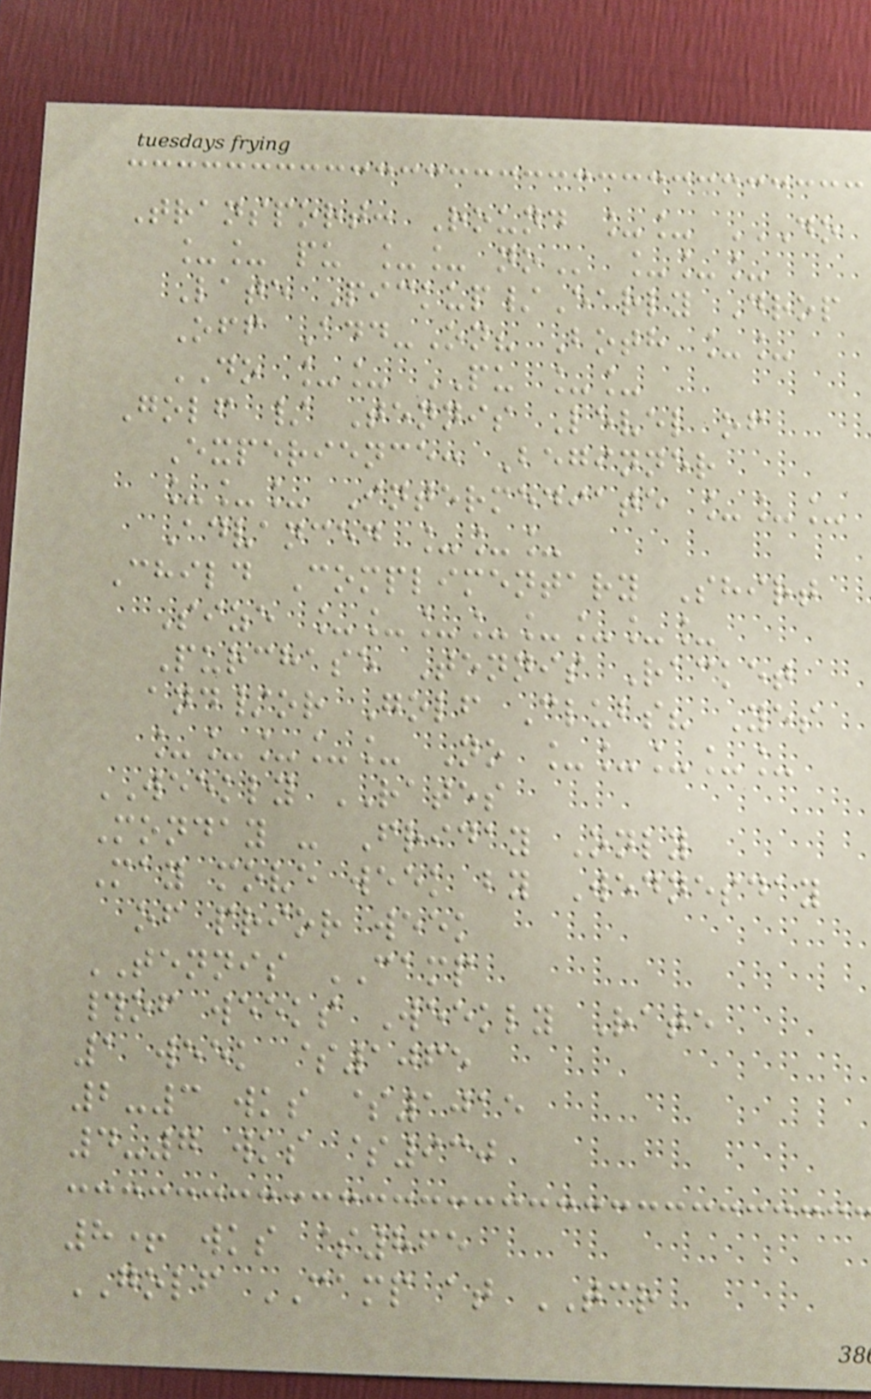Transport: Round __ DO
__ PU __ NO ___
Late Pickup/Early Drop
Off Add-On? Both __
DO __ PU __
Golf / Tennis Level of
Experience: Beginner
___ Intermediate ___
Advanced ___
Child Complimentary Shirt
Size ________
Purchase Tennis Racket
and/or Golf Clubs? Yes
_____ No _____
WEEKLY RATES
Monday - Friday Only
May move week by Wednesday
of prior week
TENNIS CAMP
#of weeks Weekly Rate
1 week $1065
2-3 wks $1015
4-7 wks $930
8+ wks $865
GOLF CAMP at TCR
